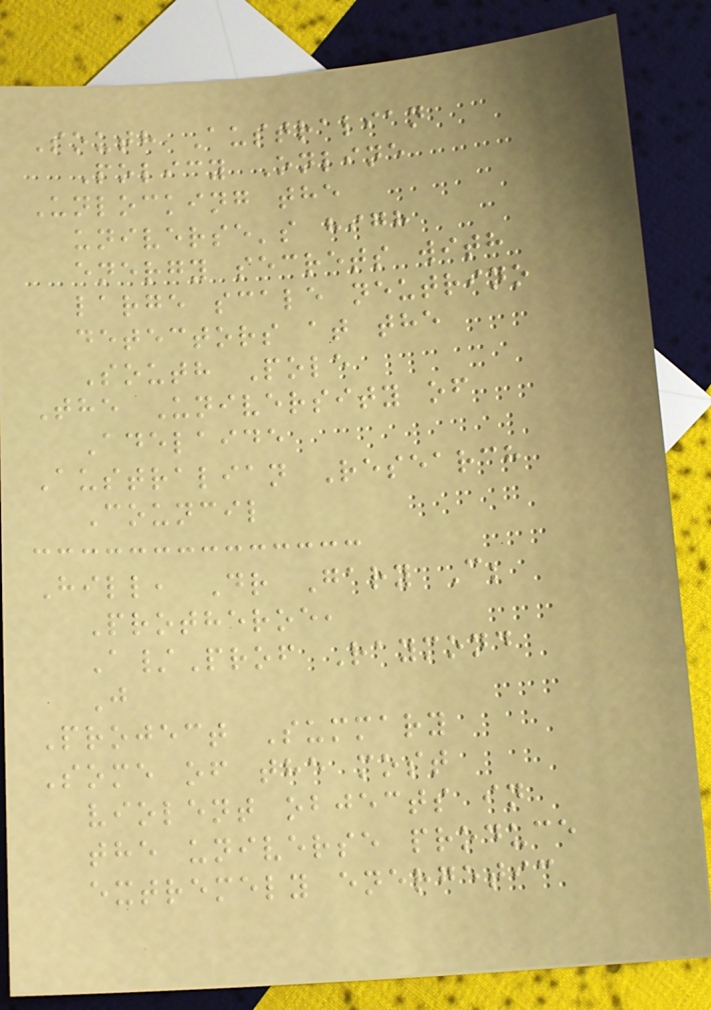South Australian
Policy Online
Unlocking the
universe's high
energy secrets with
large scale neutrino
detectors at the
South Pole
The University of
Adelaide
Australian Research
Council
Hill, Dr Gary C;
Protheroe,
A/Prof Raymond
J
Project Summary
Some of the most
violent objects in
the universe produce
extremely energetic
